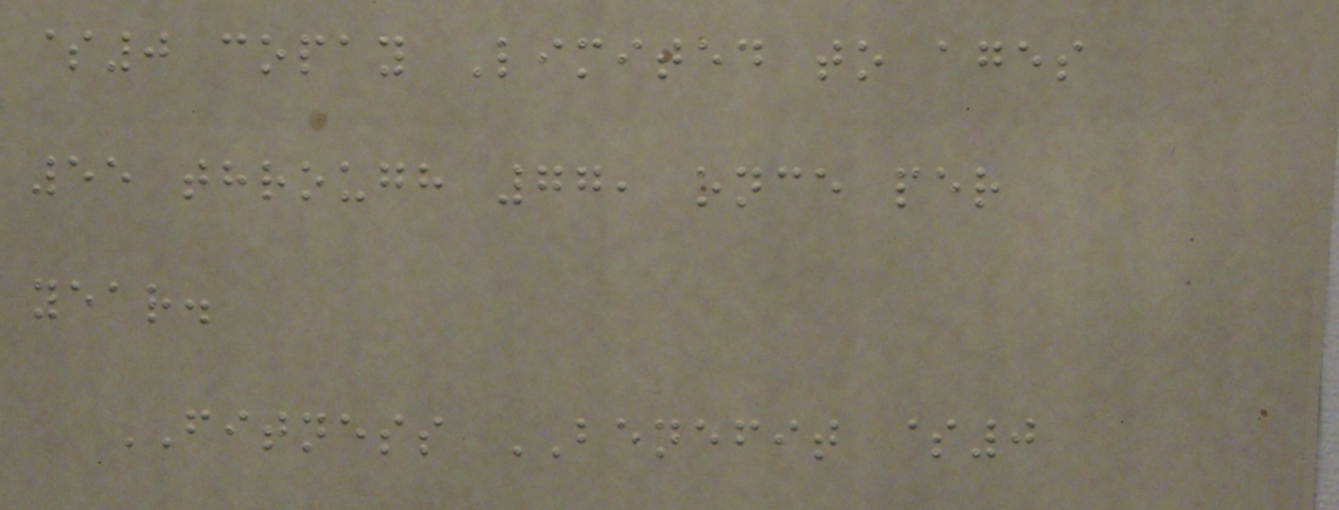$0 copay Limited to ages
55 through 77, once per
year.
FITNESS BENEFIT $0
